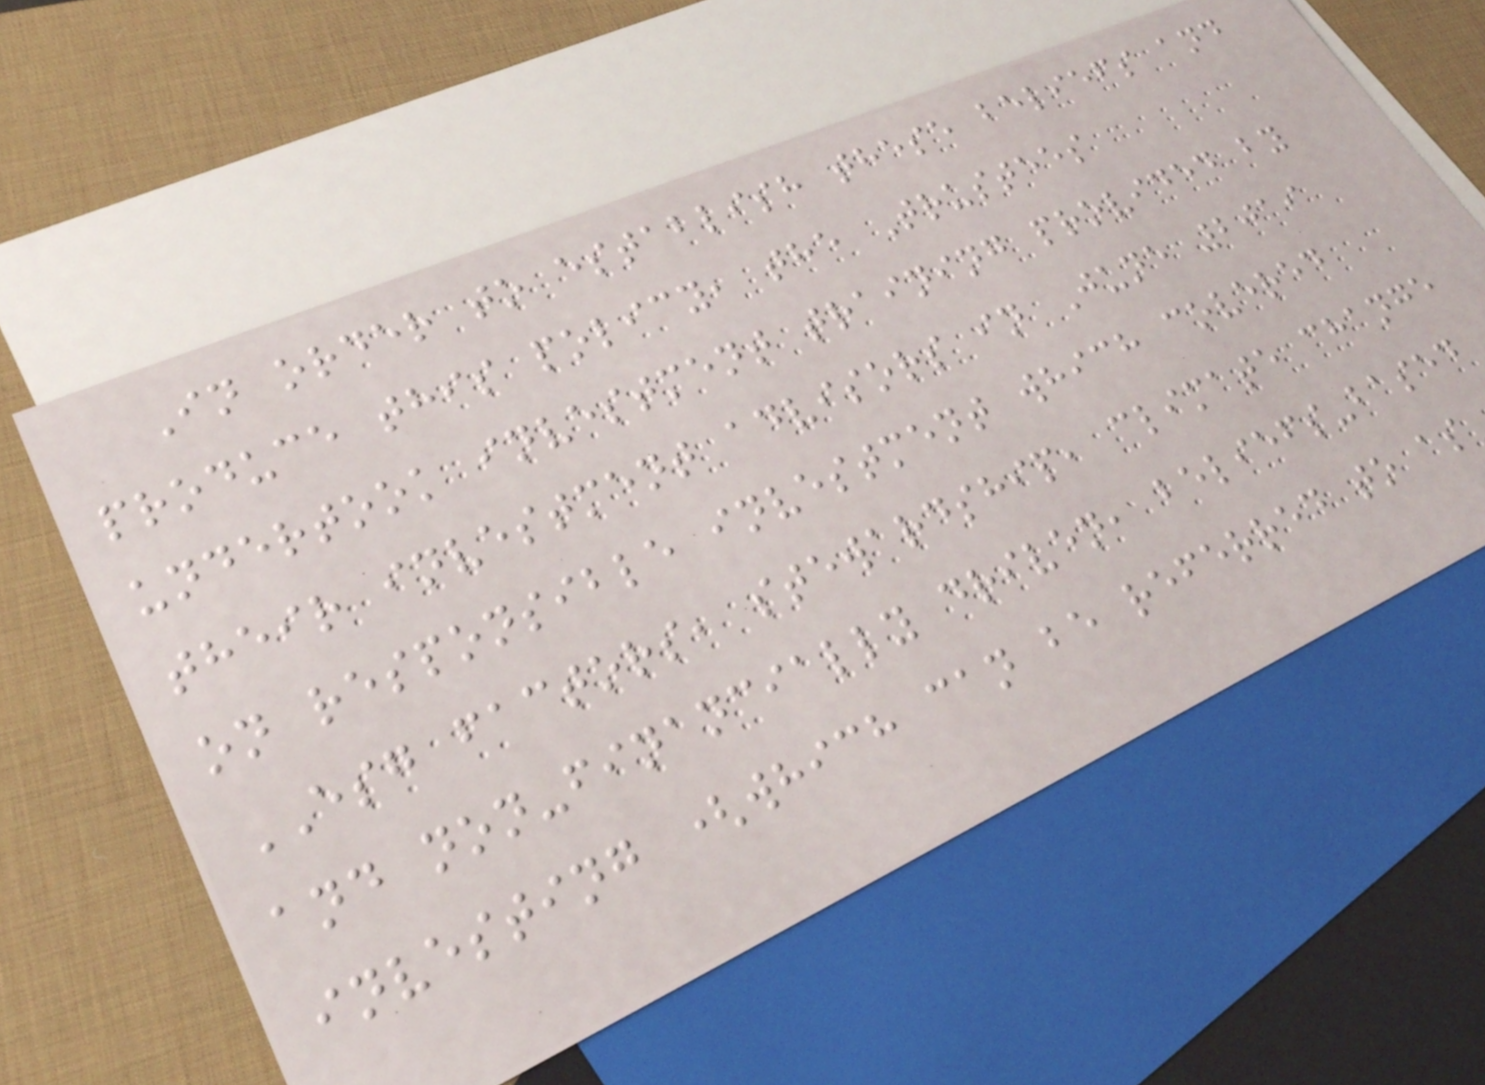In order to establish these beliefs and
produce this policy, the Trustees
undertook investment training provided by
their investment advisors in June 2019
on responsible investment which covered
ESG factors, stewardship, climate change
and non-financially driven, beliefs-based
investing (which can be referred to as
